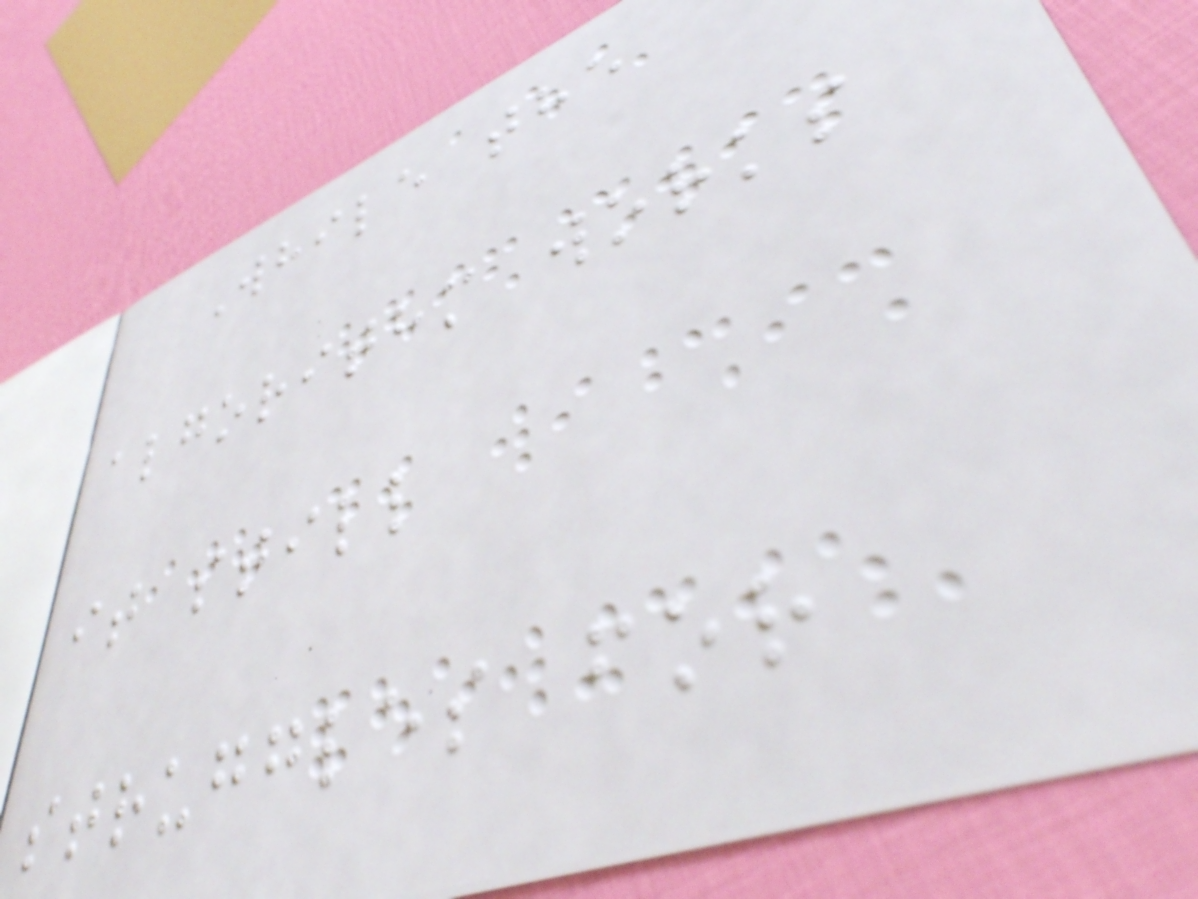While the
algorithm works
it still
struggles for
